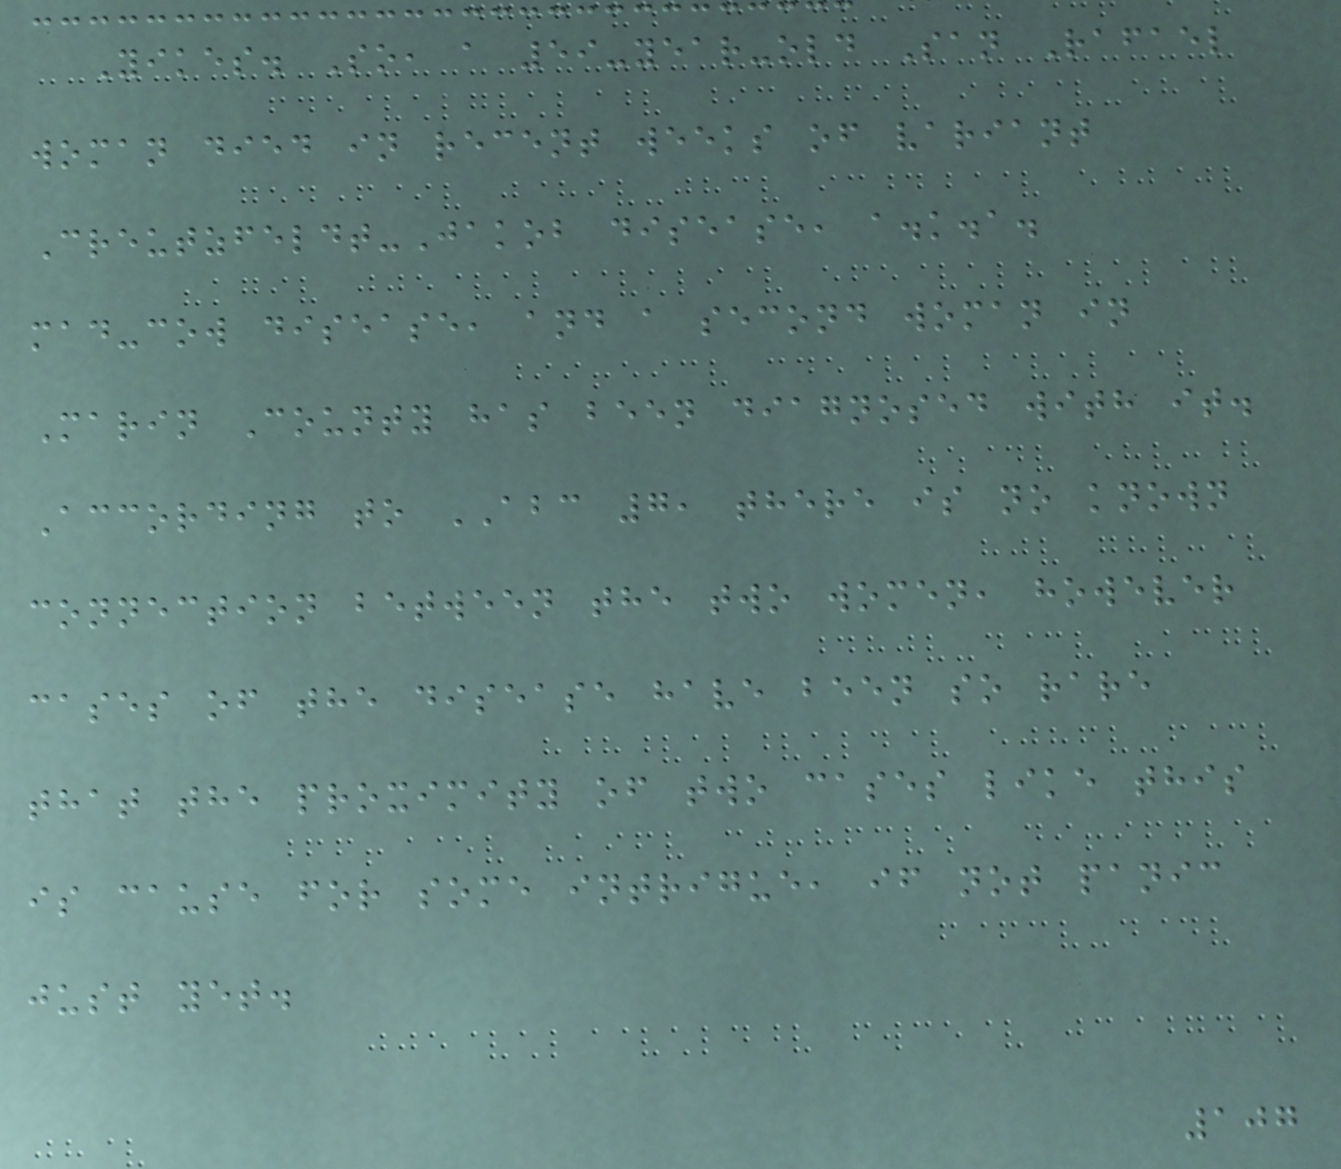Yikes. So, a 59-year-old San Rafael
woman died in recent weeks of variant
Creutzfeldt-Jakob disease, a.k.a.
mad-cow disease, and a second woman in
Marin County has been diagnosed with it.
According to ABC 7, there is no known
connection between the two women, however
cases of the disease have been so rare
that the proximity of two cases like this
is cause for some intrigue, if not panic
just yet.
107
